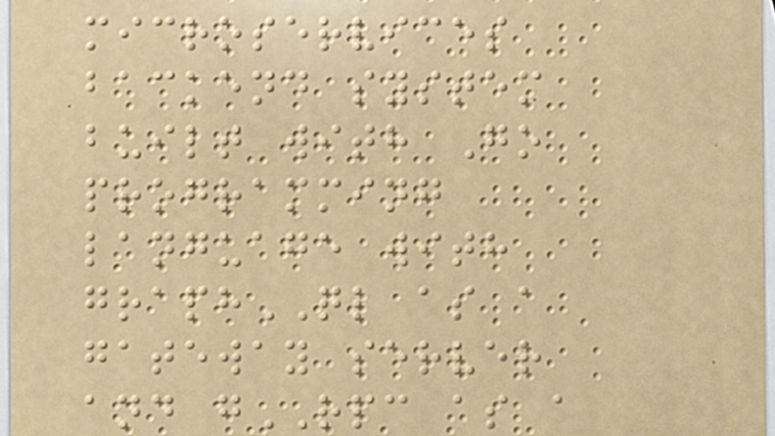microservices
backend system
built with Go
programming
language with
graphQL as a
gateway server
and gRPC as a
